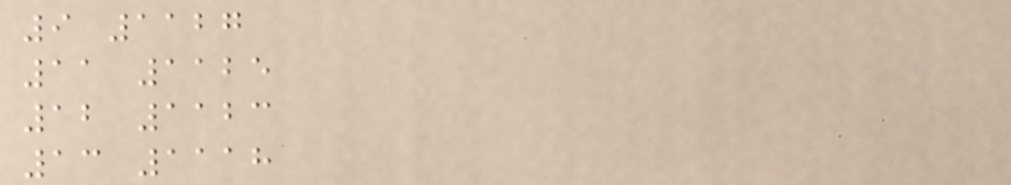9 1127
11 1125
12 1123
13 1118
